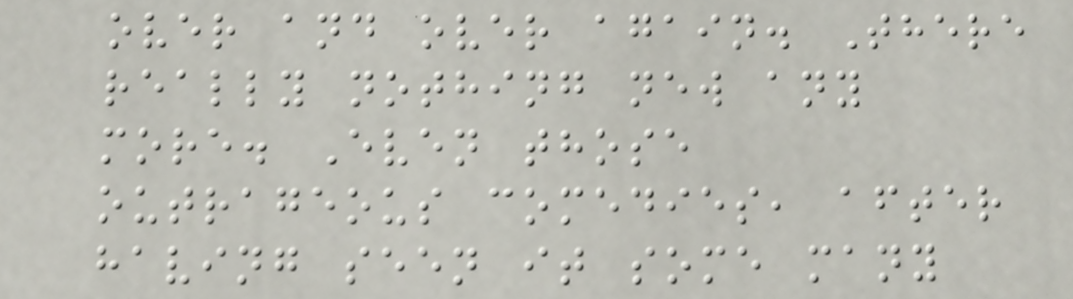over and over again. There
really nothing new any
more. Even those
outrageous comedies, after
having seen it some many
